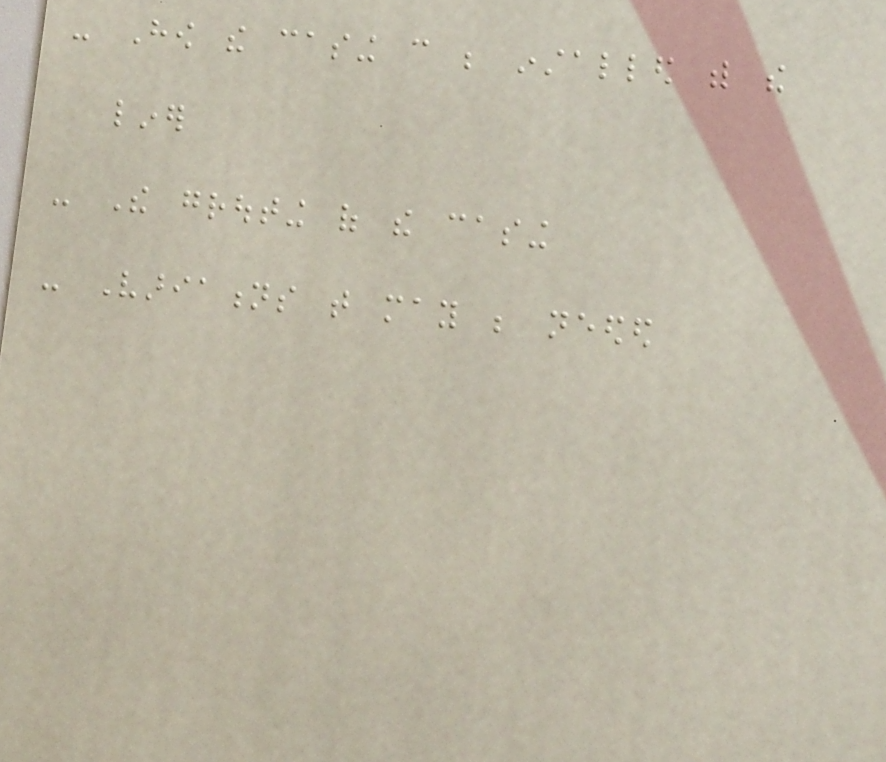- How the casing can be installed with the
liner
- The grouting of the casing
- Variations that may be needed
